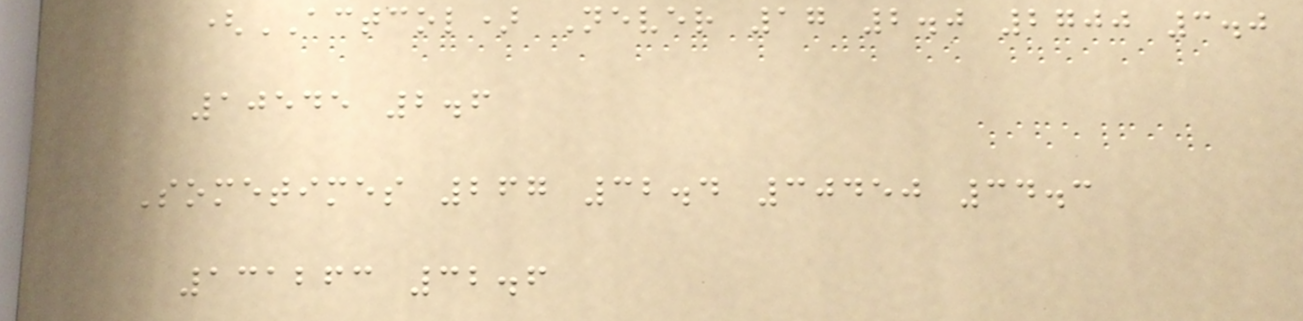(ACTCOL) Never 17 2.0 2700 3.0
10545 2.6
Sometimes 267 32.4 30450 34.3
131263 32.6
